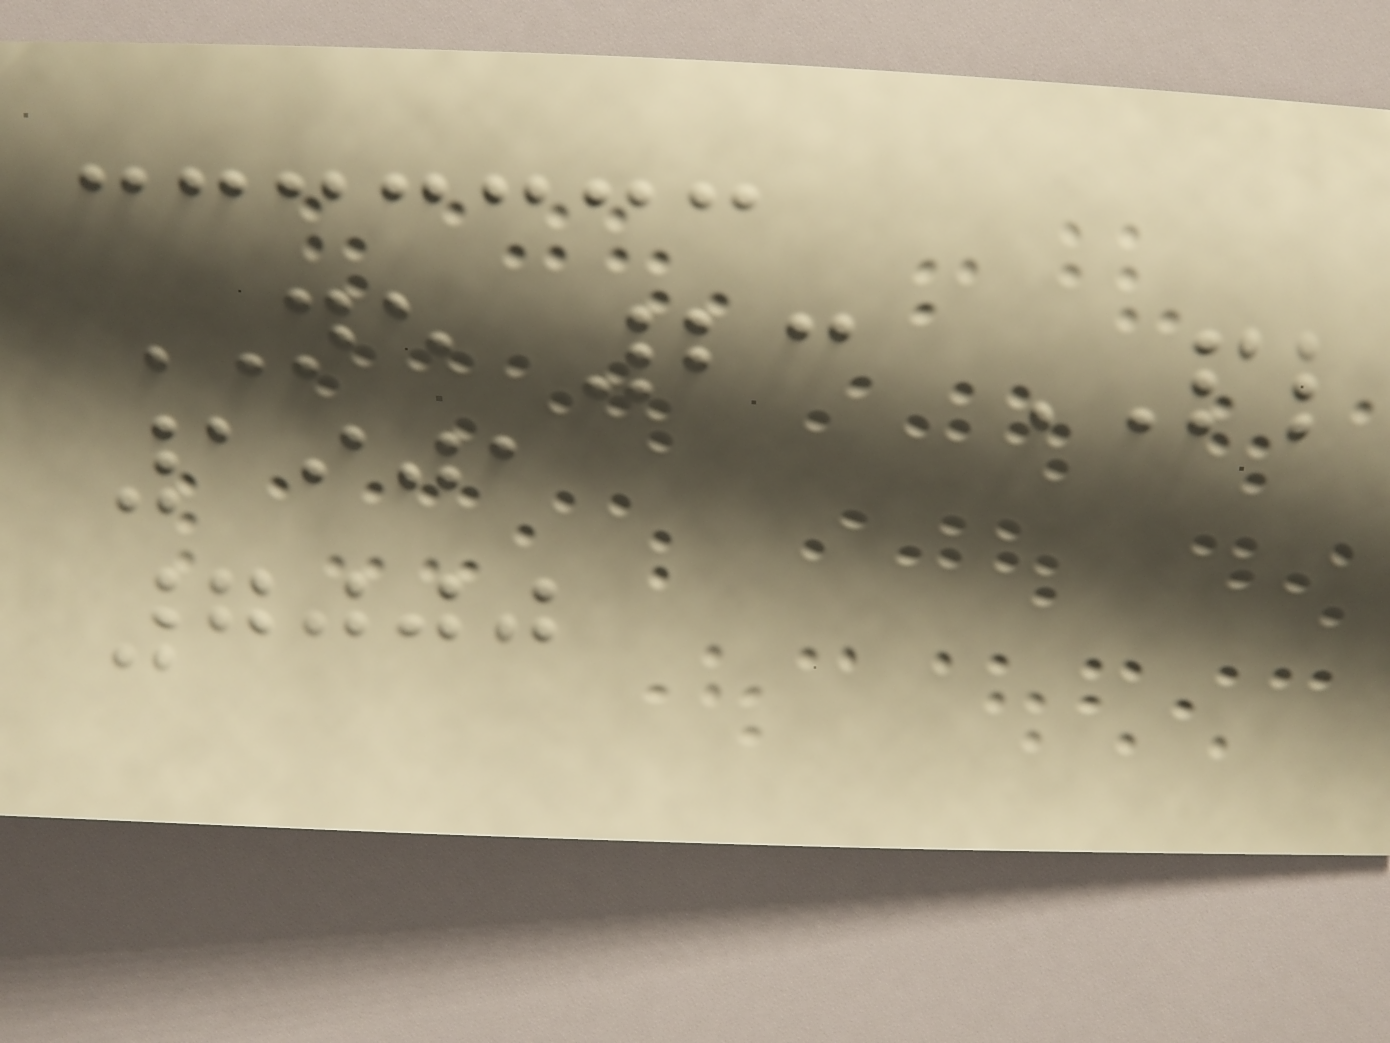NE 23 PL
1901
7000
